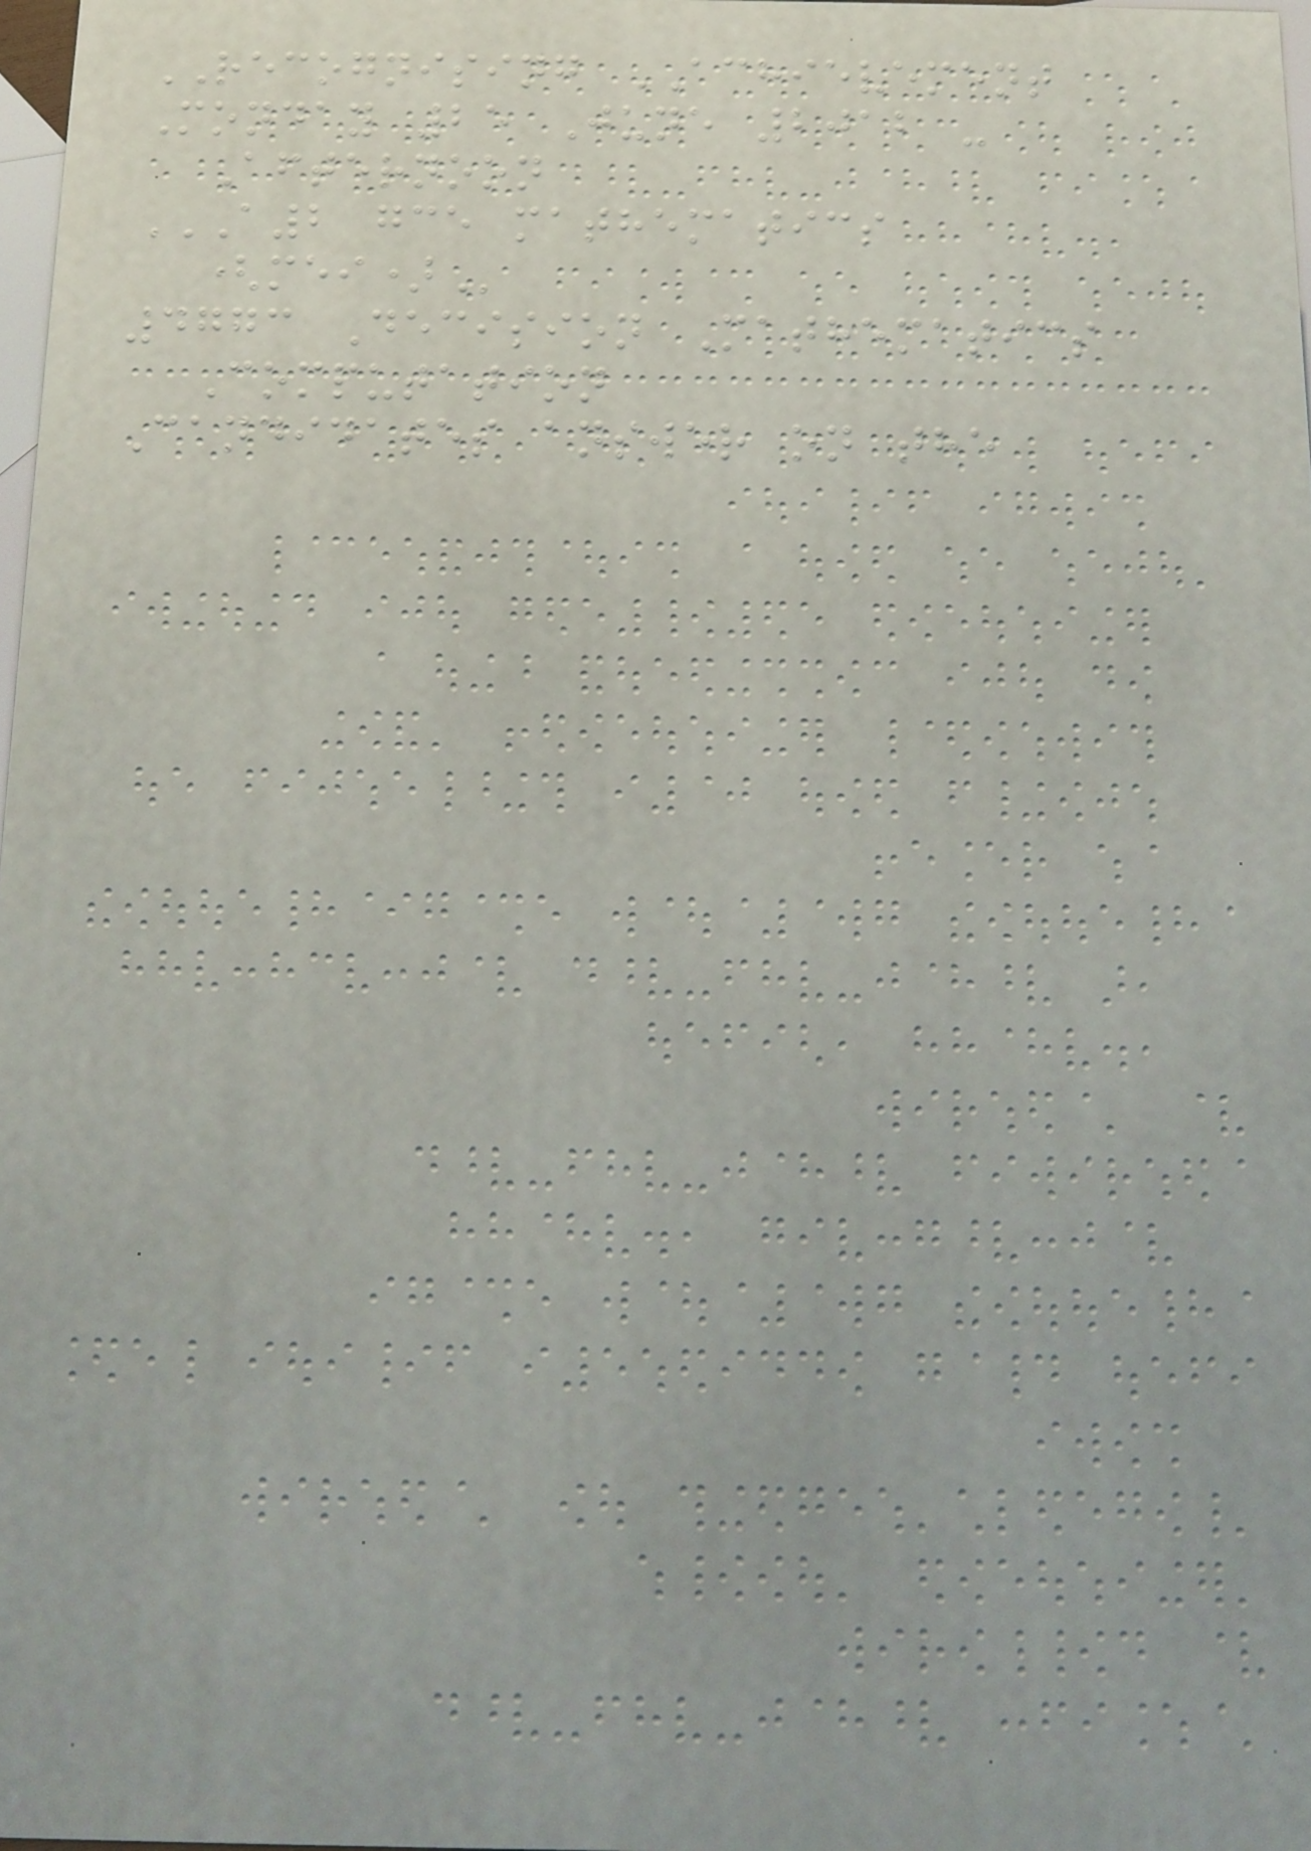RECOGNISING ACHIEVEMENT
Monday 25 June 2012 -
Afternoon
A2 GCE MATHEMATICS
(MEI)
4773 Decision Mathematics
Computation
Candidates answer on the
